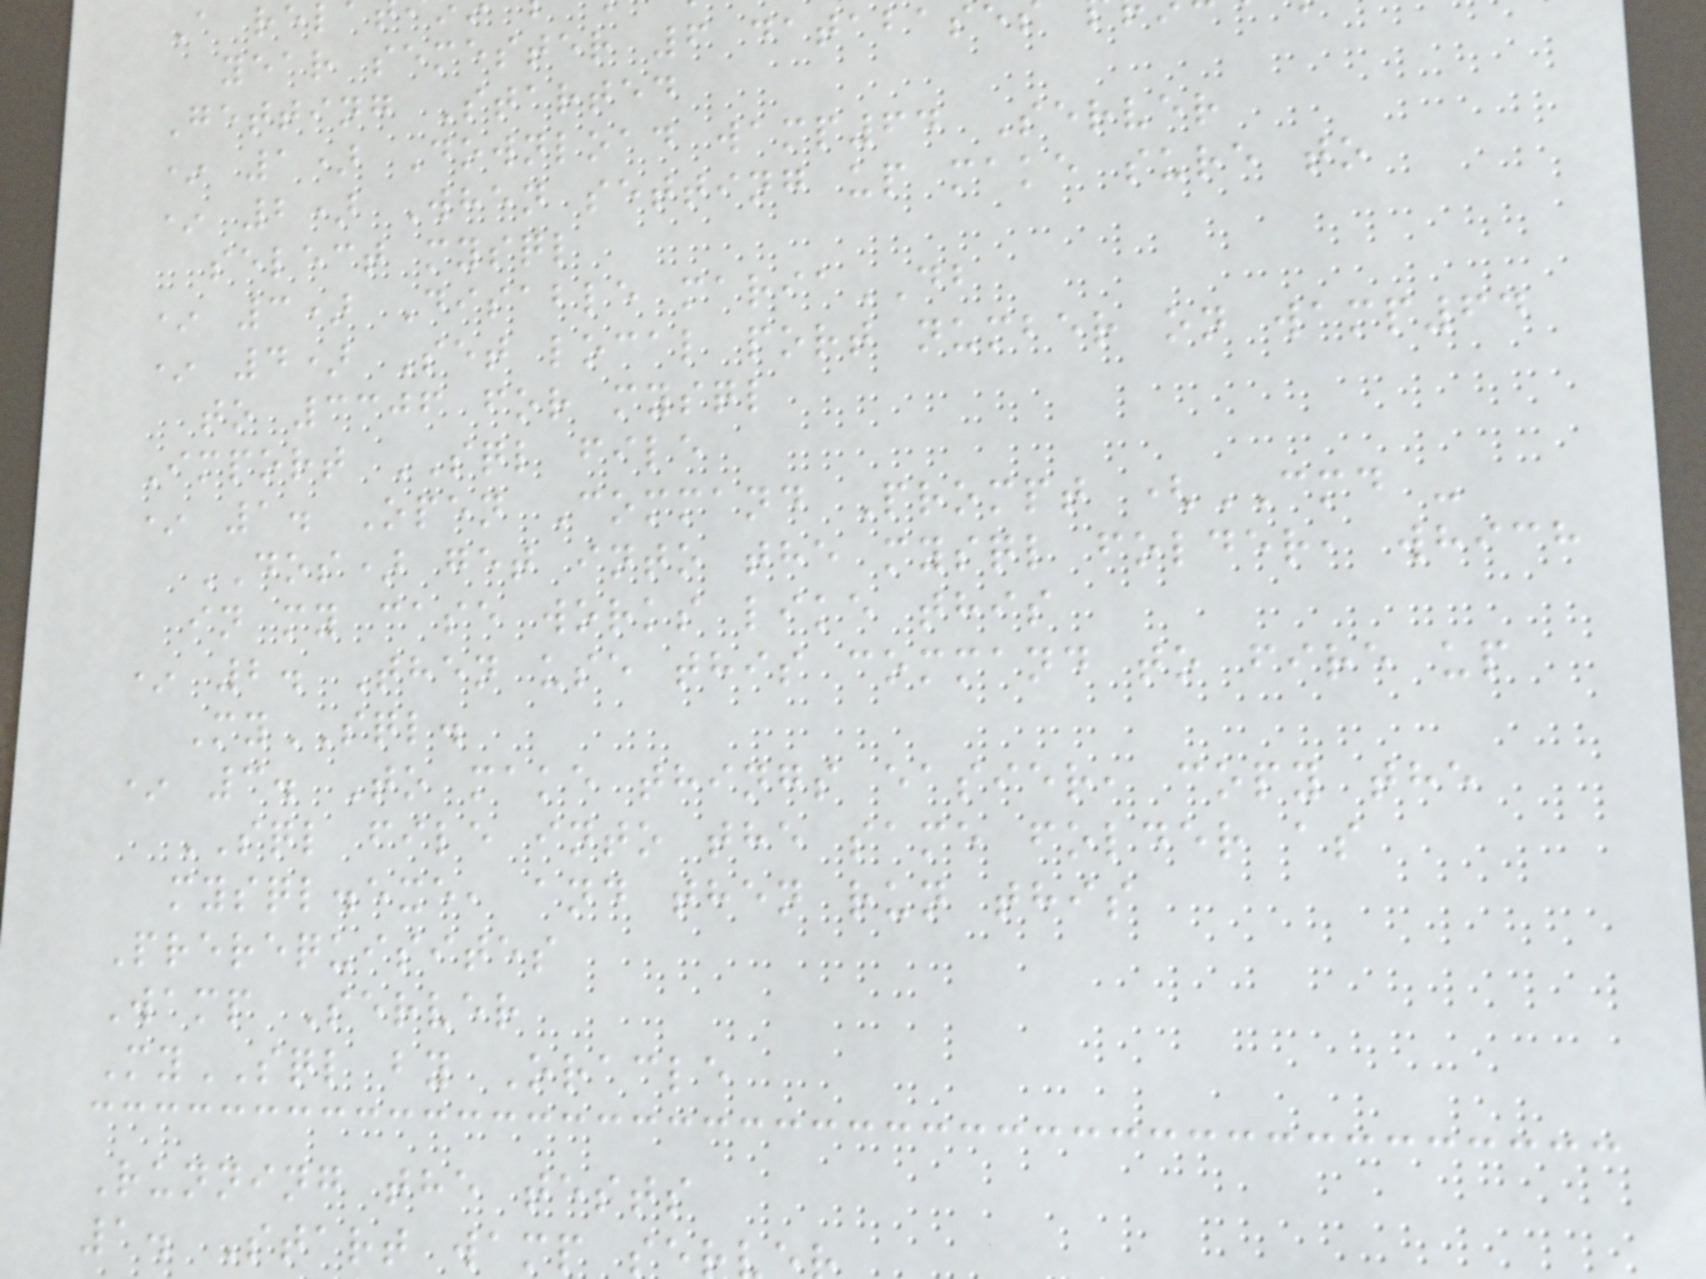year semester 6 database
Getting Started
* 1) Download wamp64 Server
* 2) When setting up make sure to
select mysql
* 3) Disable mariaDB
* 4) Set local port number on wamp64
to 3306 for mysql
Import SQL file
* 1. Open Command Prompt (CMD -
DOS) get into the mysql folder, which
in my case works like this
* 2. Then use this command to fire up
MySQL.
* 3. To make things easier, copy the
SQL file into the same folder as
mysql.exe, and then run this
Prerequisites
Wamp Server
MySQL by Oracle
Running the tests
1. Start wamp se
